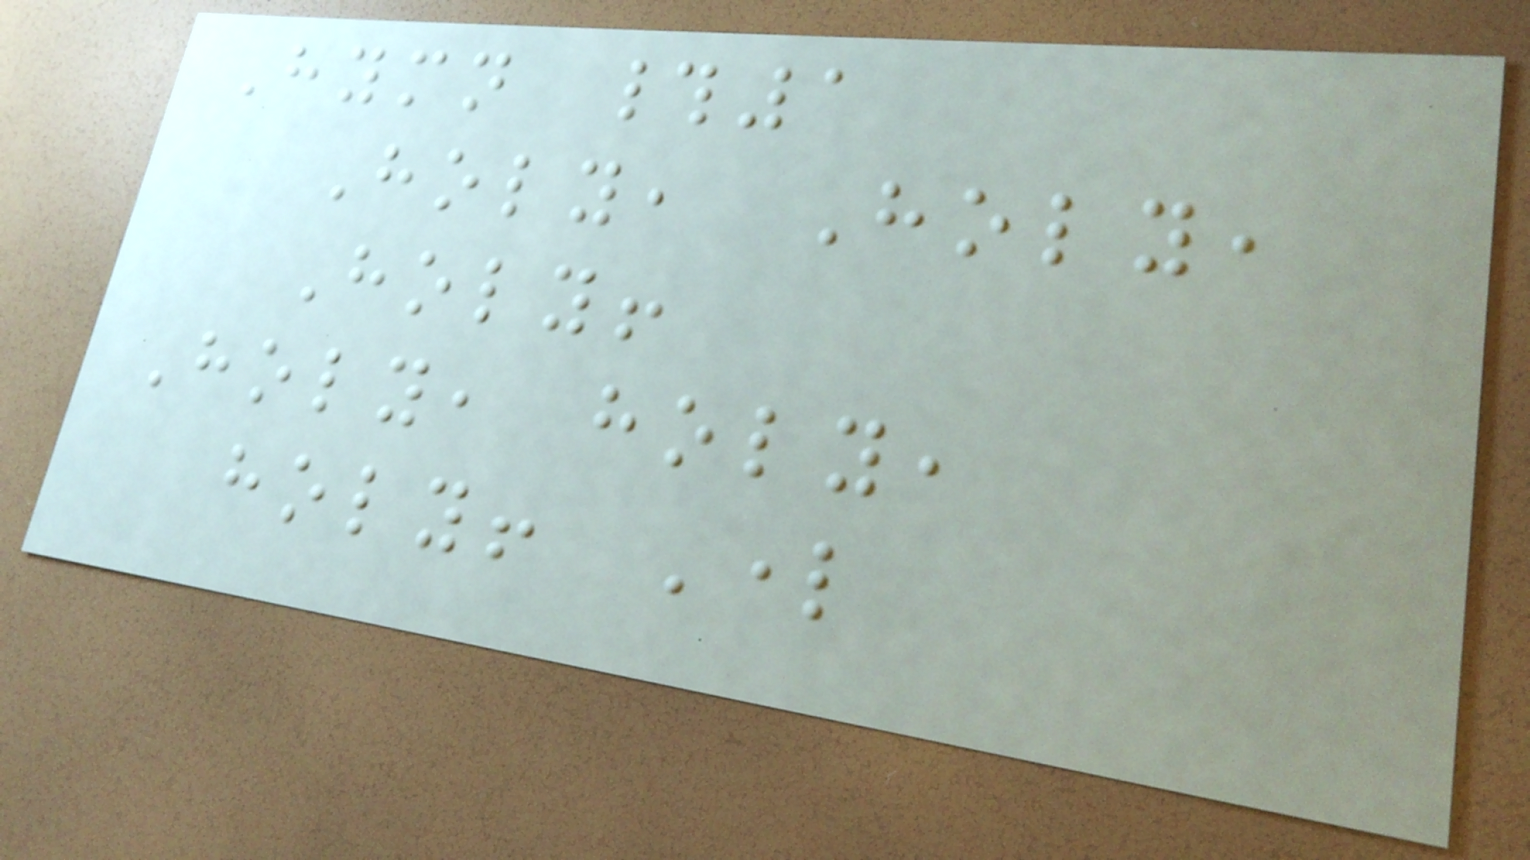Hymn #1
Holy, Holy,
Holy!
Holy, holy,
holy! Lord
